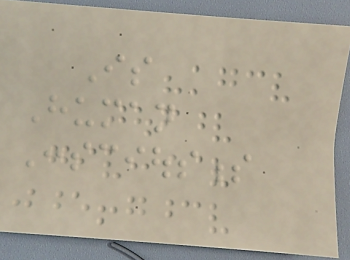Is
Human
Consciousness
